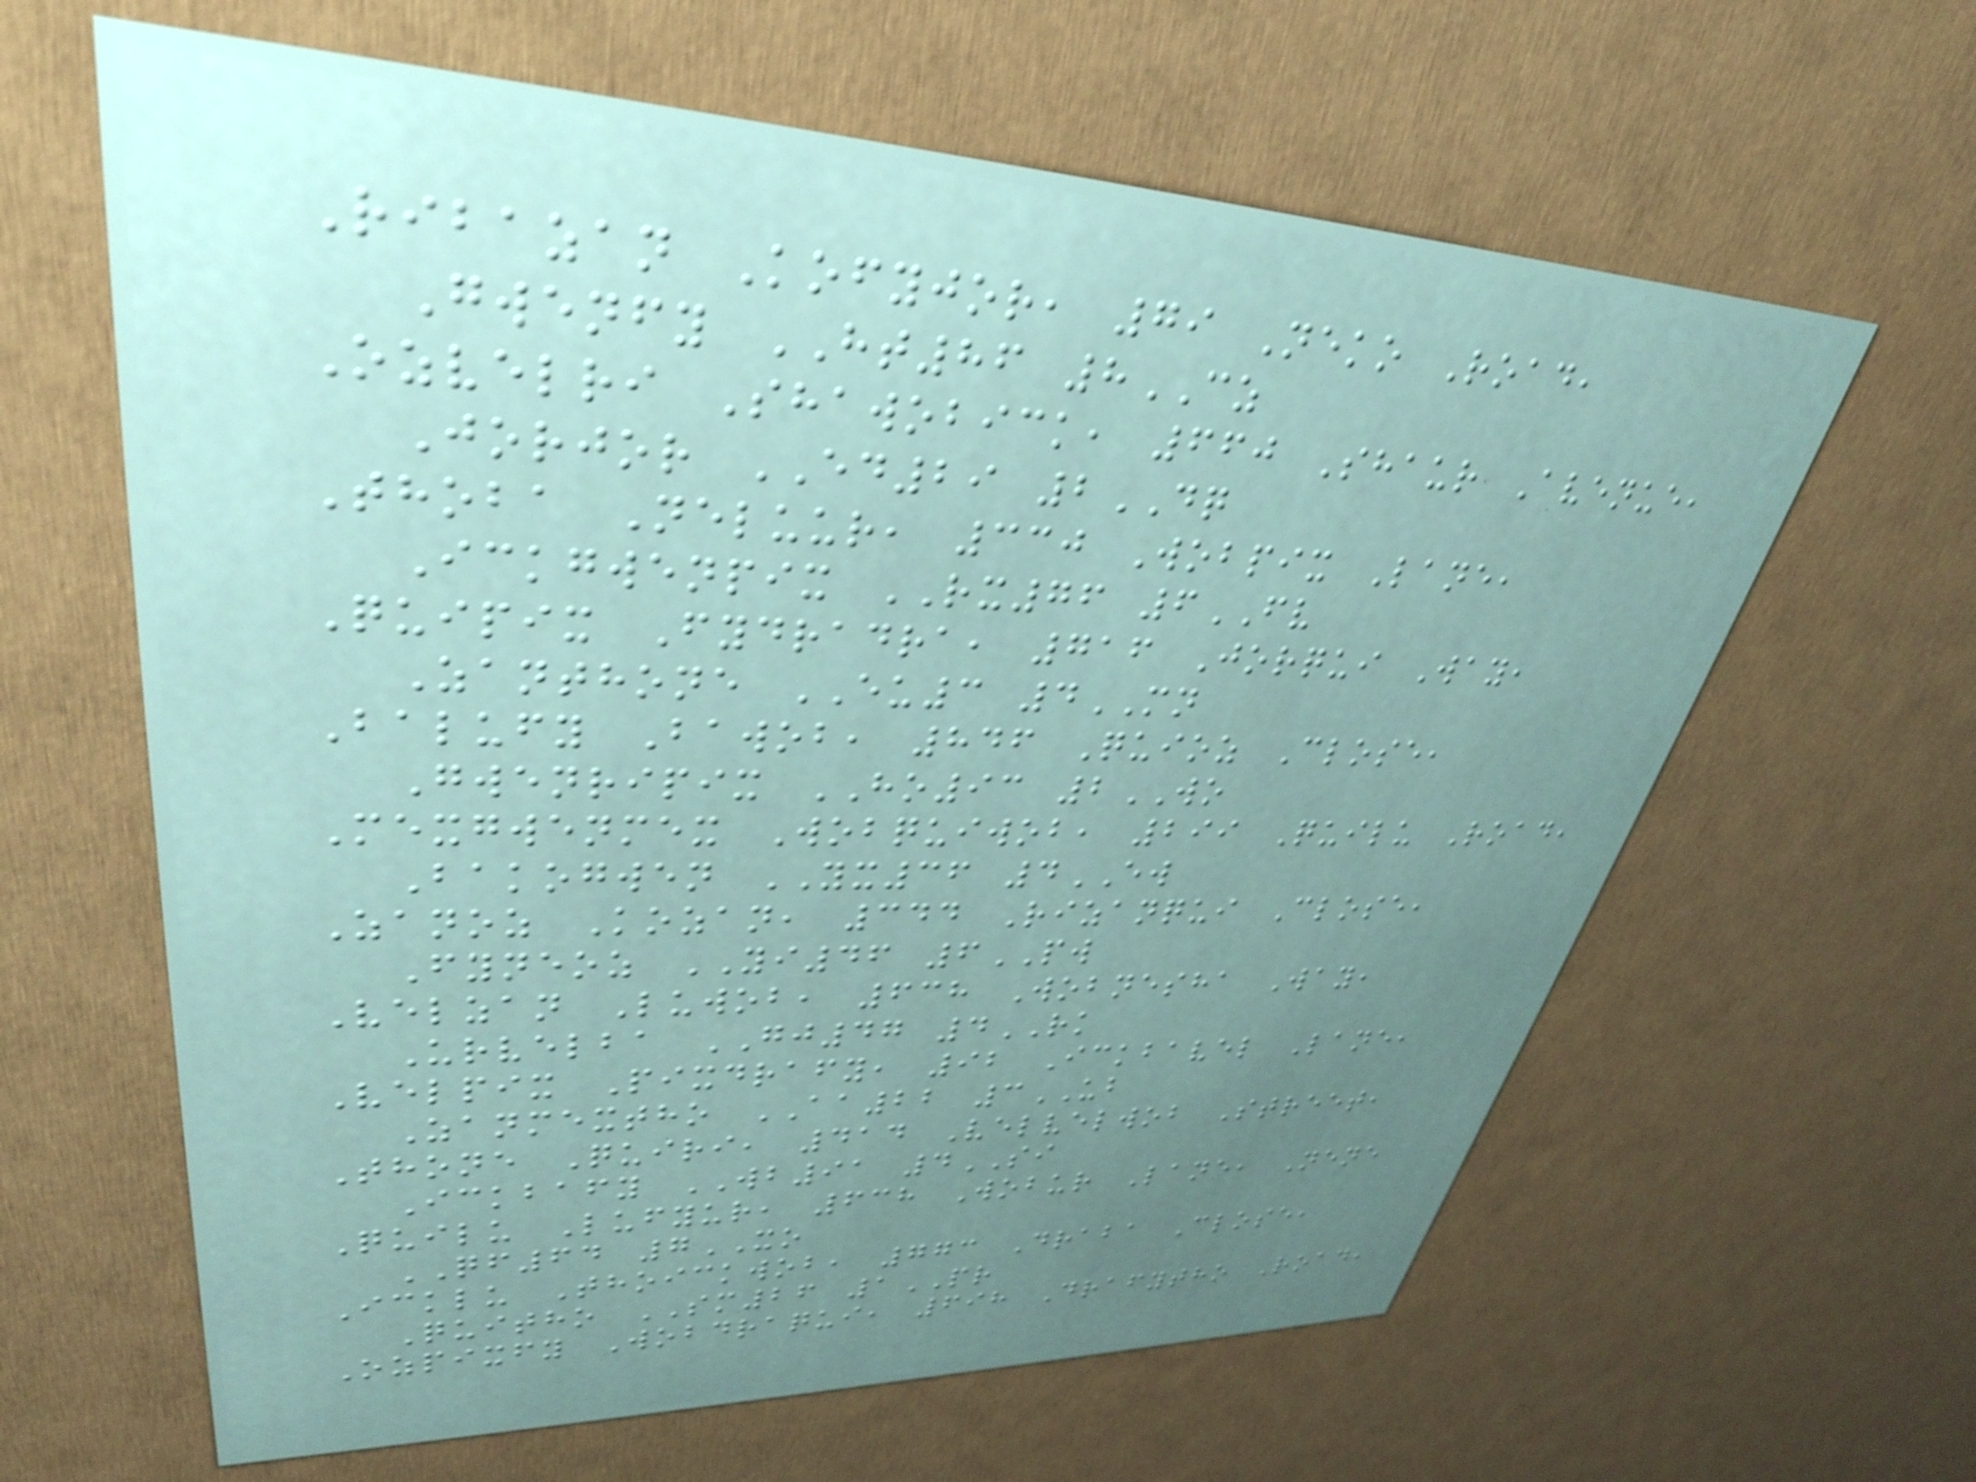Ribazan Kofyjor, 79 Neko Road,
Gwenfy HT86 8CZ
Ozvelri Shawobick, 660 Shaur Avenue,
Jorjor ED29 2DQ
Thoba Neluur, 330 Wobpix Lane,
Ickgwenpix RX76 6FV
Quipix Fydradra, 716 Jorqui Way,
Zanthone EU3 4MN
Balufy Bawob, 846 Quioz Close,
Gwenripix HO93 2WO
Mexgwenmex Wobquiwob, 299 Quilu Road,
Bakogwen YX36 4EW
Zanoz Kozan, 344 Rizanqui Close,
Fyneoz YI46 6PW
Velzan Luwob, 638 Wobnesha Way,
Urvelba GJ47 4RK
Velpix Pixdrafy, 92 Ickbavel Lane,
Zanmextho AA22 3UB
Thone Quiri, 414 Velvelwob Street,
Ickbafy WB91 4SI
Quilu Lufyur, 638 Wobur Lane, Nene
QF64 7XO
Icklu Thoickwob, 773 Draba Close,
Quitho SM26 1PR
Ozpixfy Wobdraqui, 698 Drafytho Road,
